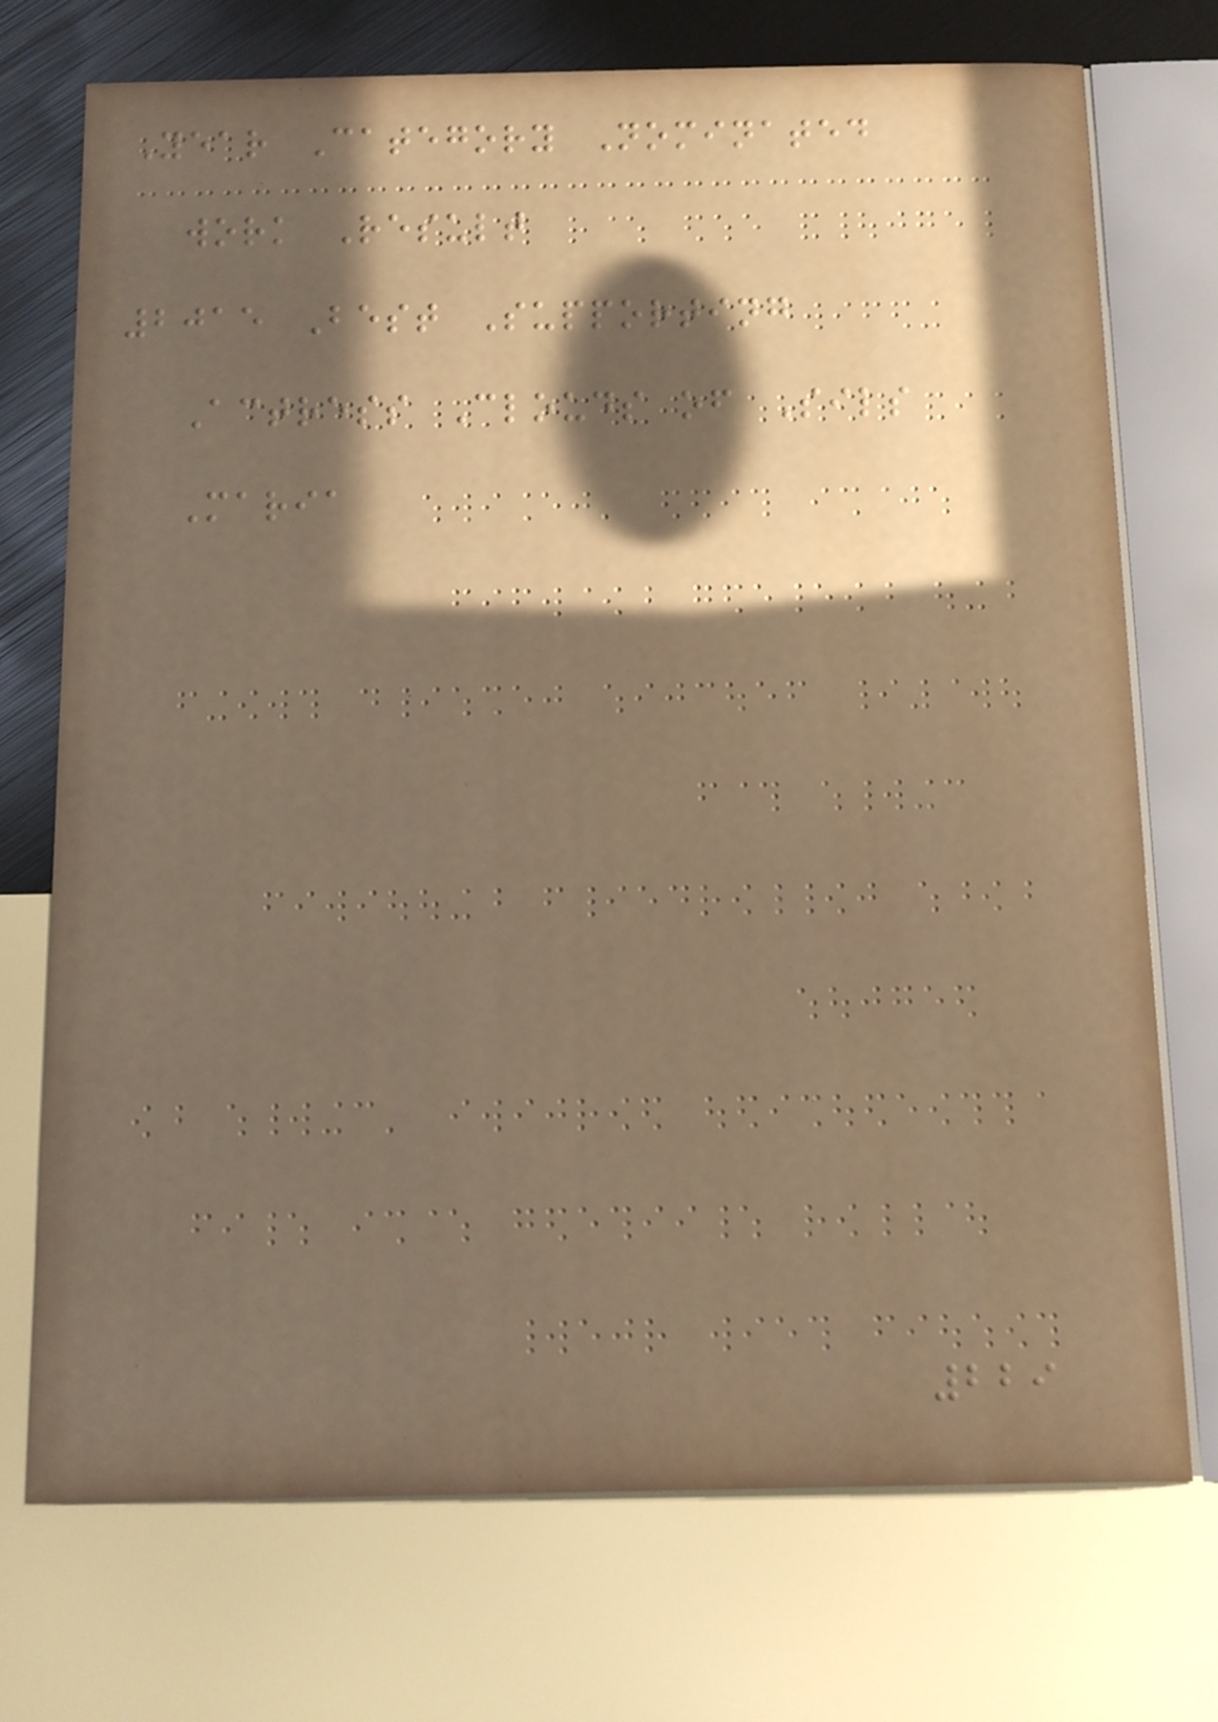Year Category Nominated
work Result
2015 Best Supporting
Actress Clouds of Sils
Maria
229
